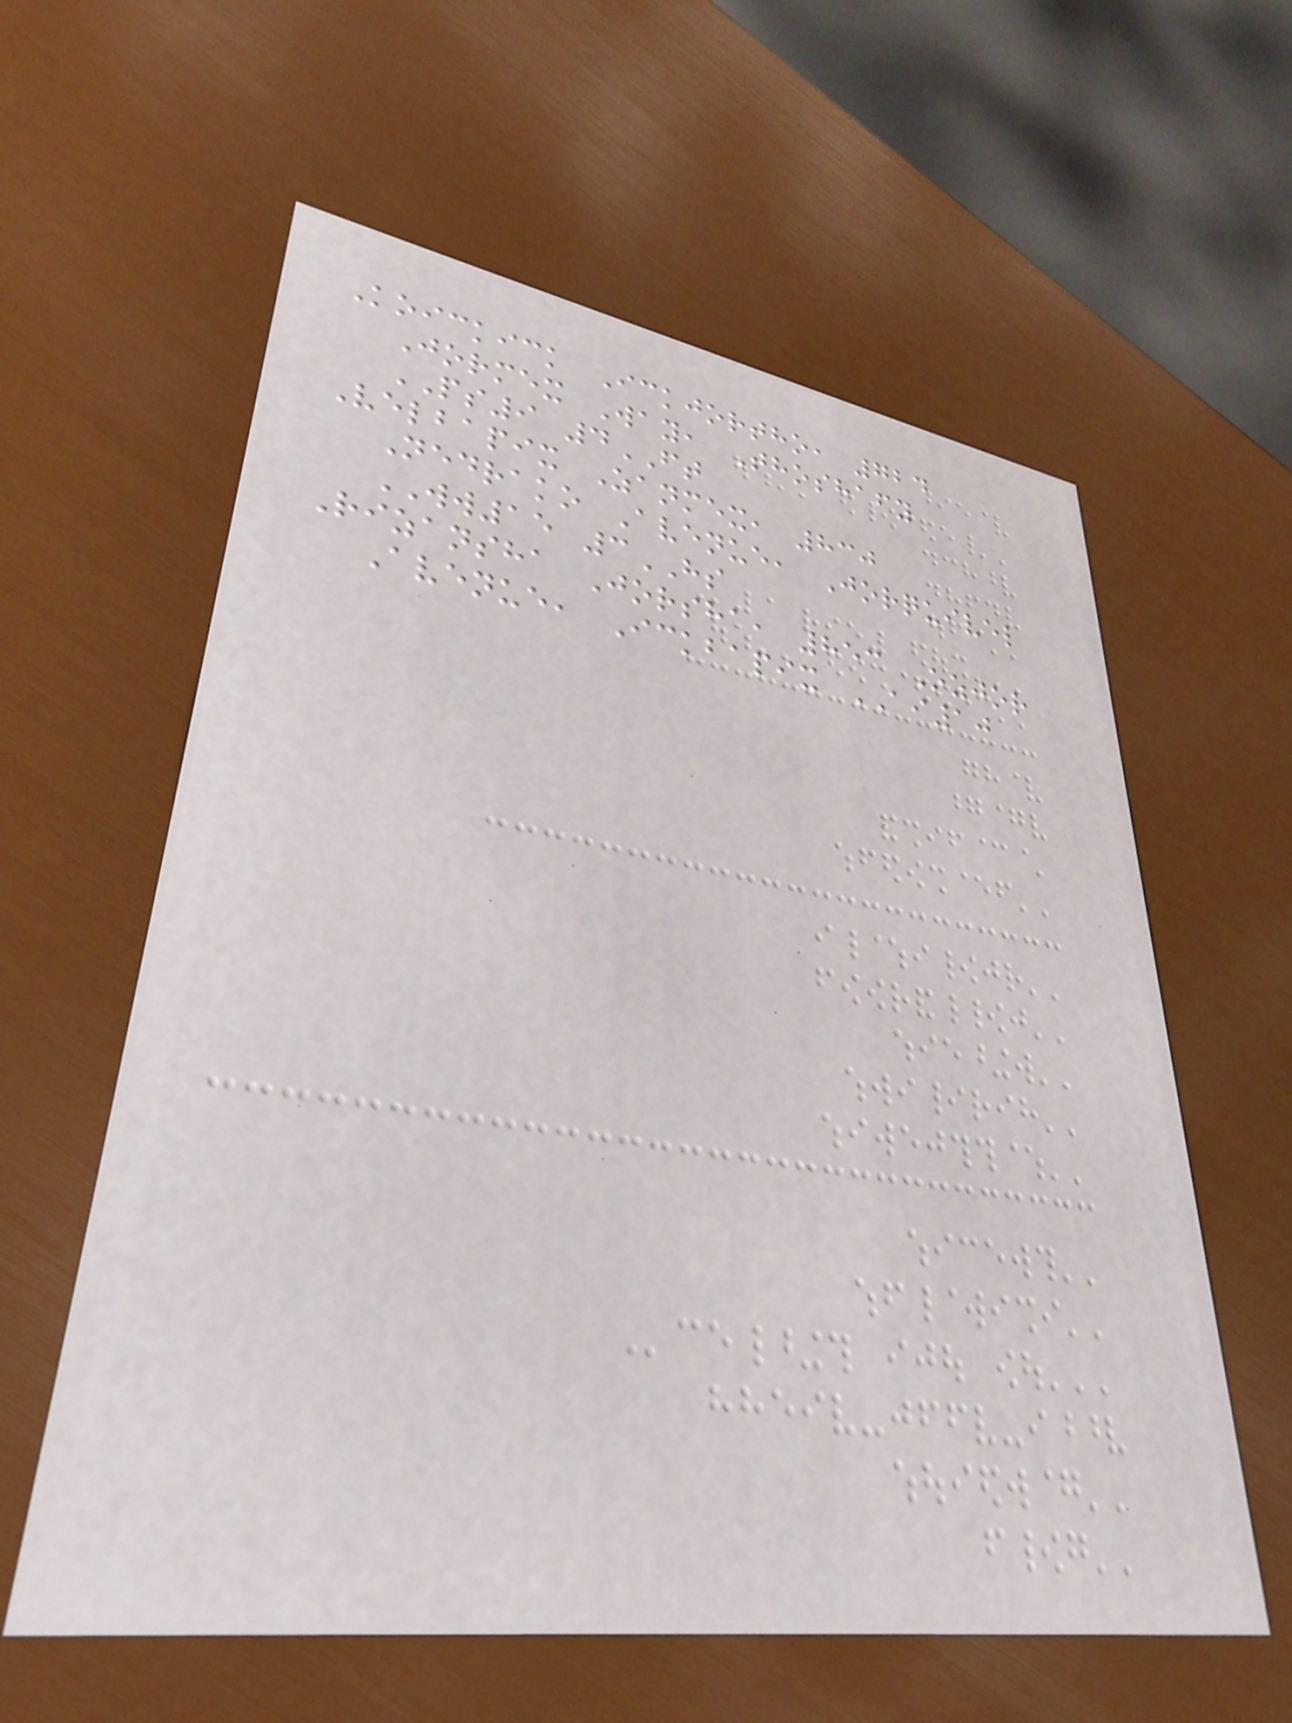Koickick Ickjortho, 724
Jormex Way, Thoshafy
PS9 4FT
Velbapix Zanmex, 830
Nedrako Avenue, Jorquivel
WW15 3HS
Rizansha Jorsha, 853 Ozjor
Avenue, Ickbapix AI10
